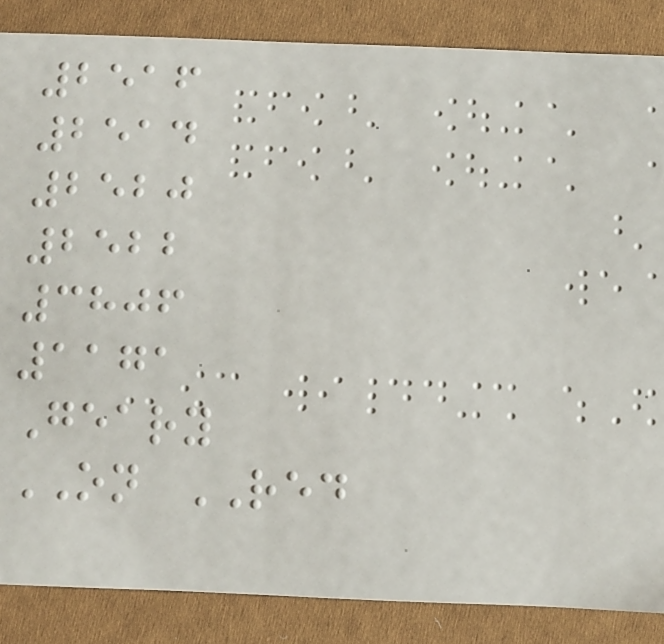2516
2514
2520
2522
3806
1171
Geary
ON RED
